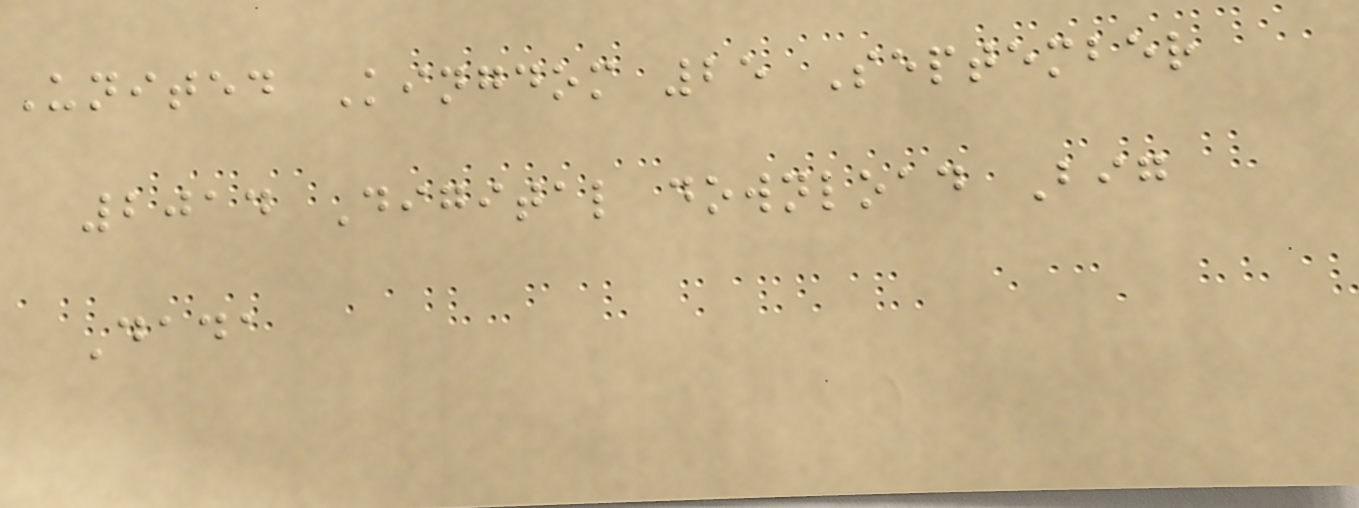United Kingdom 25 September
2014 Digital download Big
Dada
